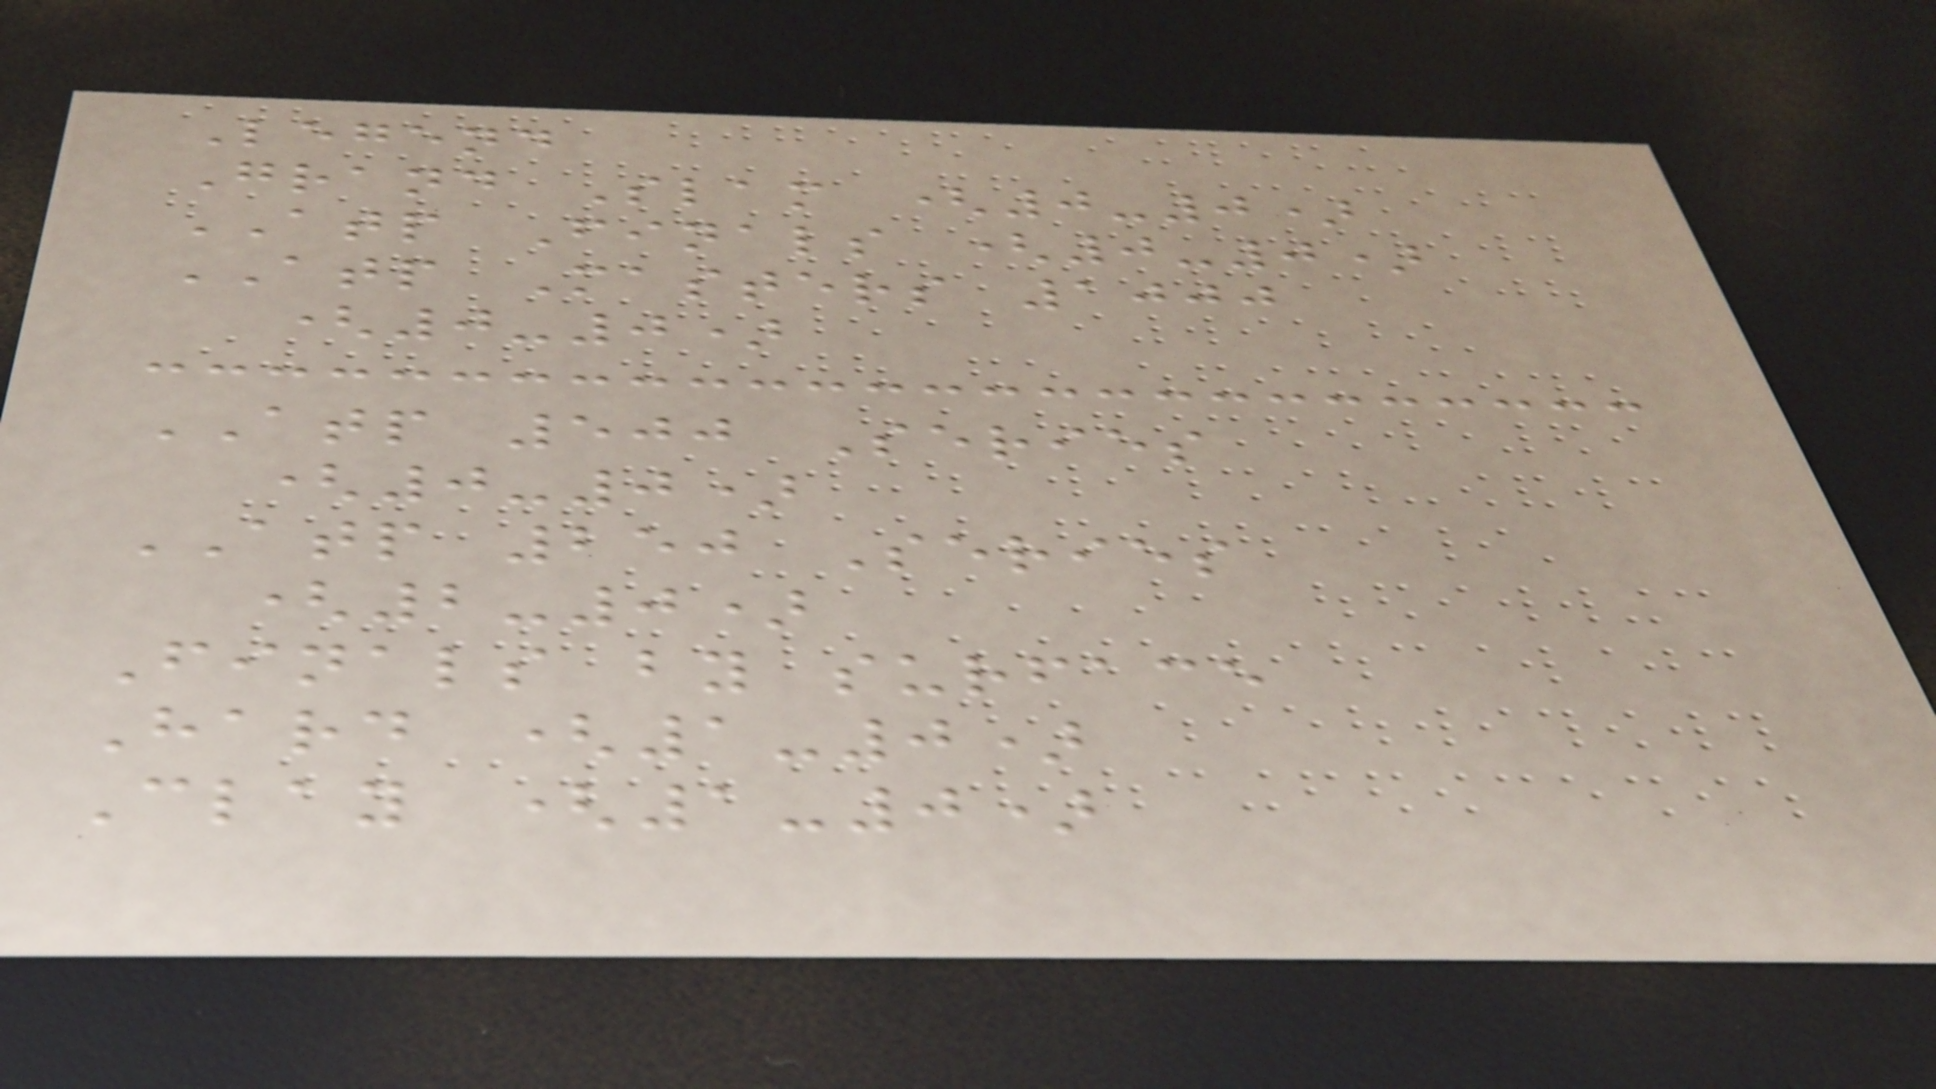Legend
Grand Slam (0-0)
ATP Finals (0-0)
ATP Masters 1000
(0-0)
ATP 500 Series
(0-0)
ATP 250 Series
(2-0)
Finals by surface
Hard (1-0)
Clay (1-0)
